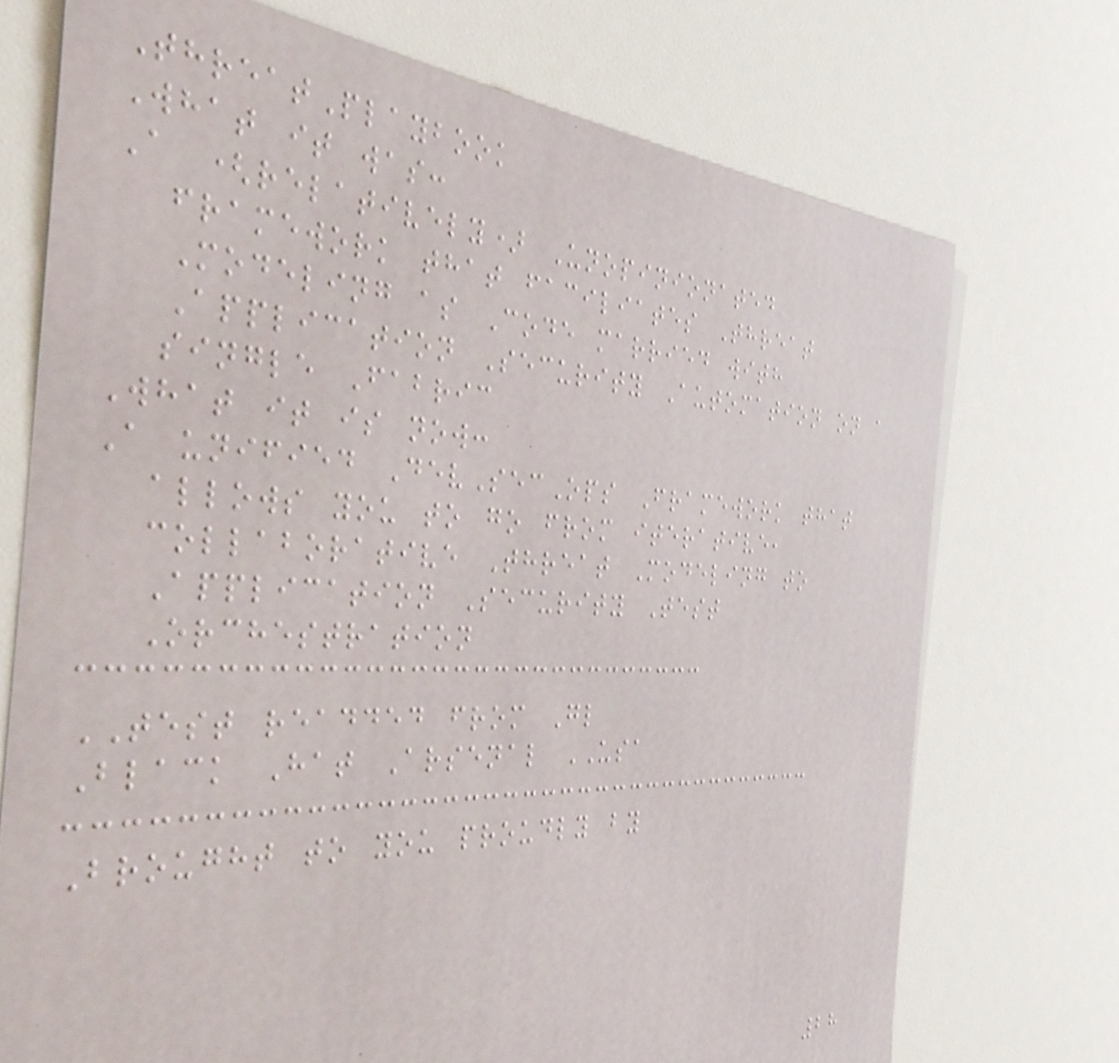ThreatPlaybook
What it was:
A (relatively) Unopinionated
framework that faciliates Threat
Modeling as Code married with
Application Security Automation on a
single Fabric
What it is now:
A unified DevSecOps Framework that
allows you to go from iterative,
collaborative Threat Modeling to
Application Security Test
Orchestration
TEST readded from Gl
Black Hat Arsenal USA
Brought to you proudly by
28
